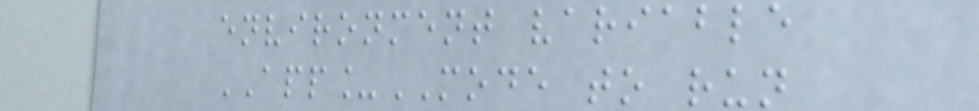environment variable
APP_MODE to run
